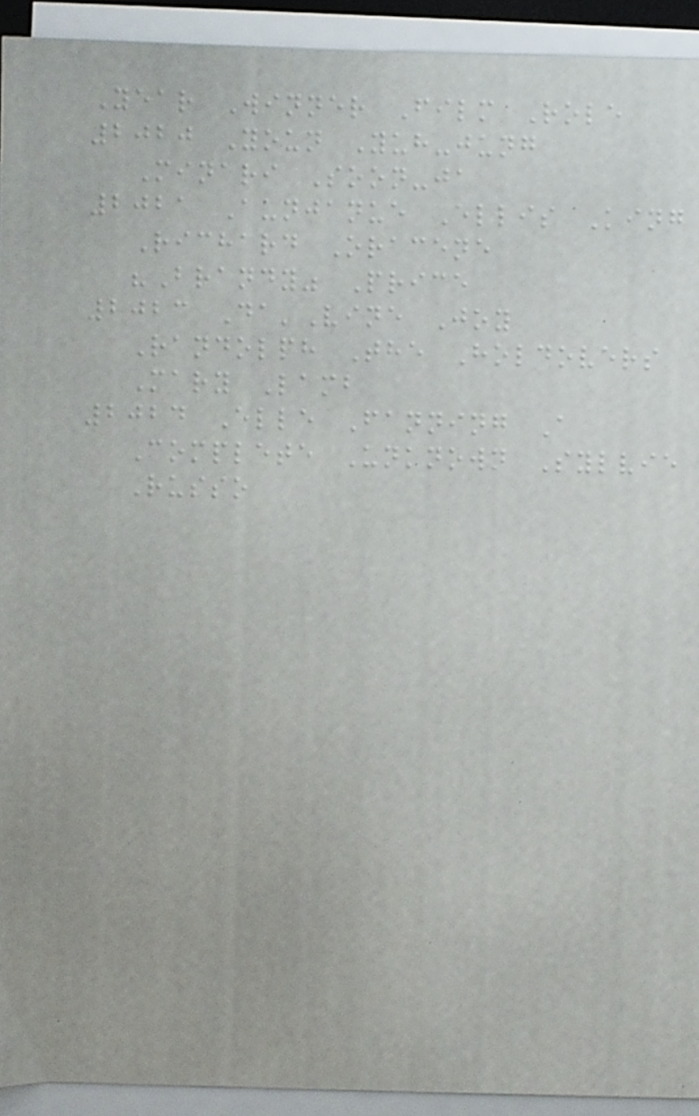Year Winner Film Role
2020 Youn Yuh-jung
Minari Soon-ja
2021 Aunjanue Ellis King
Richard Oracene
"Brandy" Price
2023 Da'Vine Joy
Randolph The Holdovers
Mary Lamb
2024 Elle Fanning A
Complete Unknown Sylvie
Russo
